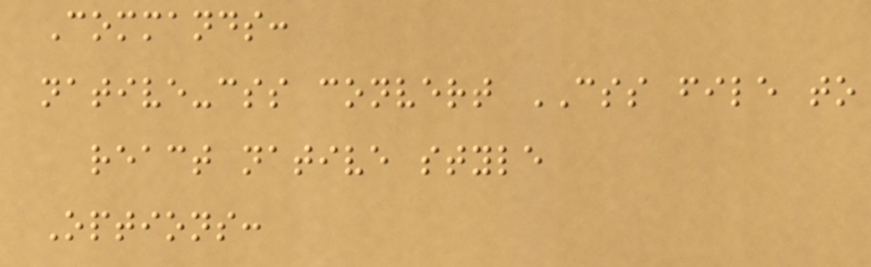Commands:
native-css convert CSS file to
react native style
Options:
